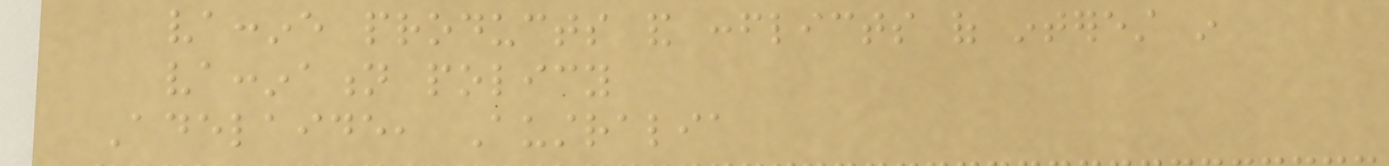vaccine products and conflicts of interest in
vaccination policy
Adelaide, Australia
